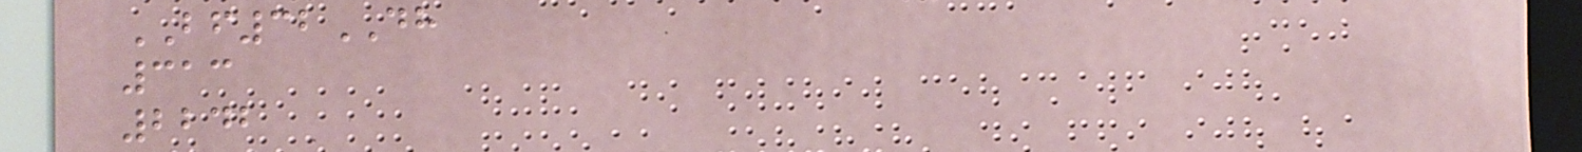BF32DH
313
2242
